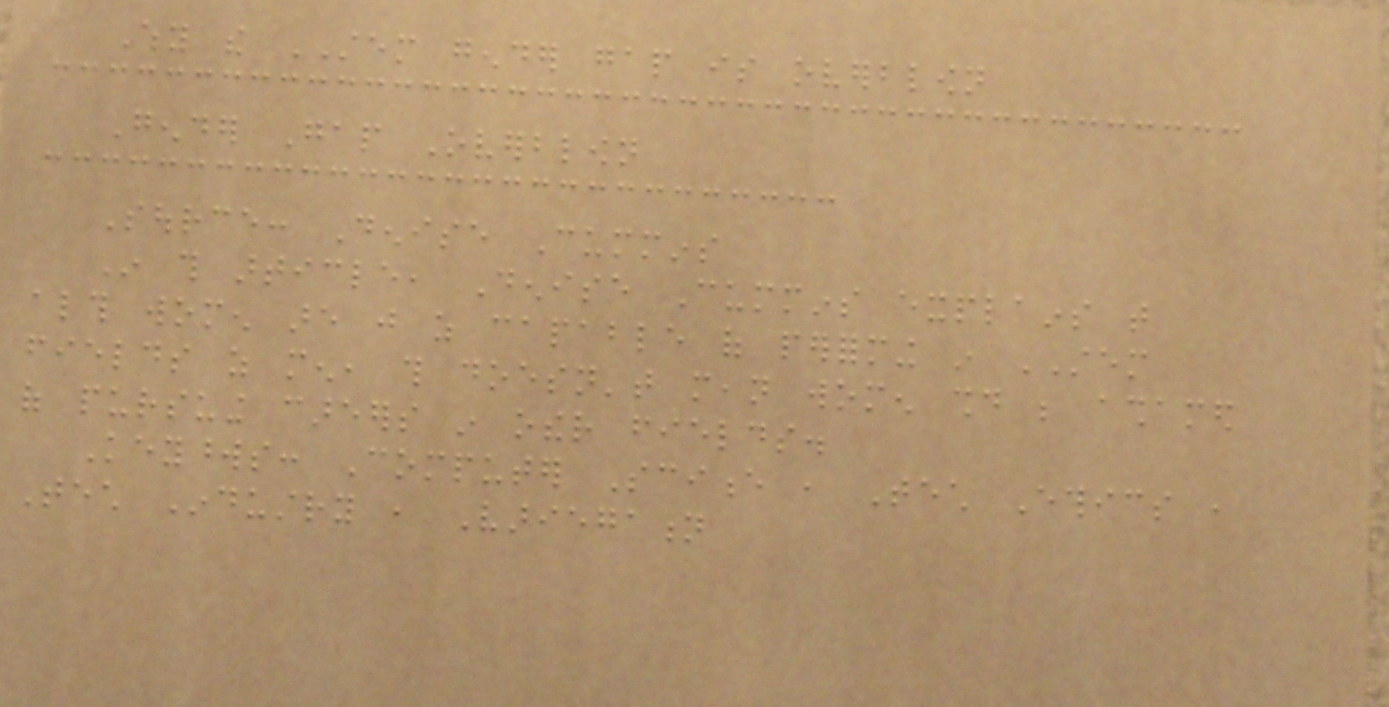Why the STEM gender gap is overblown
Gender Gap Overblown
Source: Denise Cummins
In this article, Denise Cummins explains that
although women are just as capable of performing in STEM
fields as men, this doesn't mean women should be ashamed
of pursuing careers in other fields.
Keywords: Computer Science , Tech Ethics ,
Tech Industry , Variegation
